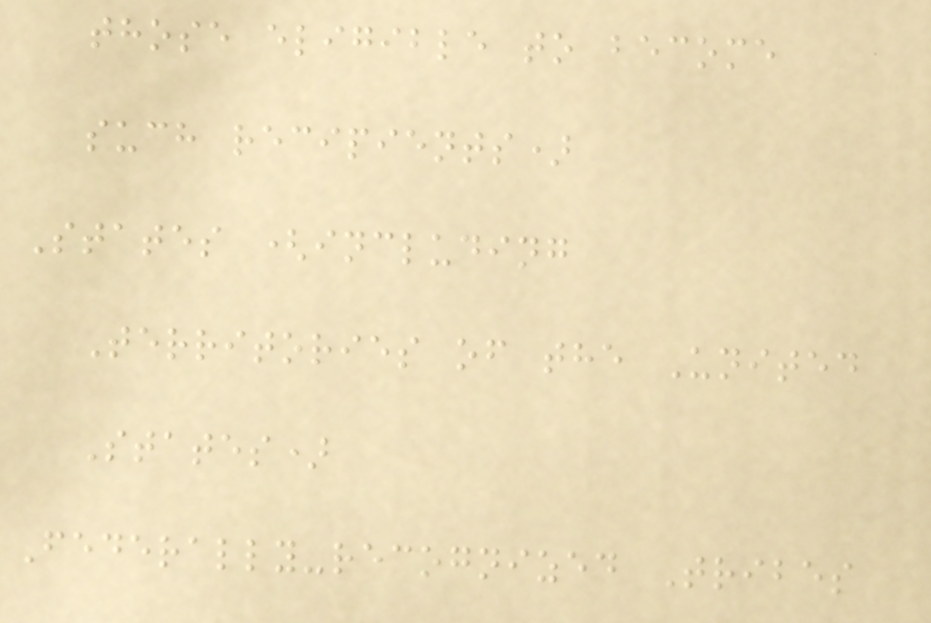those eligible to become
such recipients)
States (including
Territories of the United
States)
Federally-recognized Tribes
